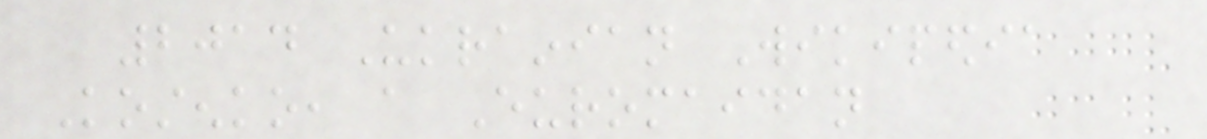2014 Ukrainian Wikipedia
Kostenko, a Euromaidan
